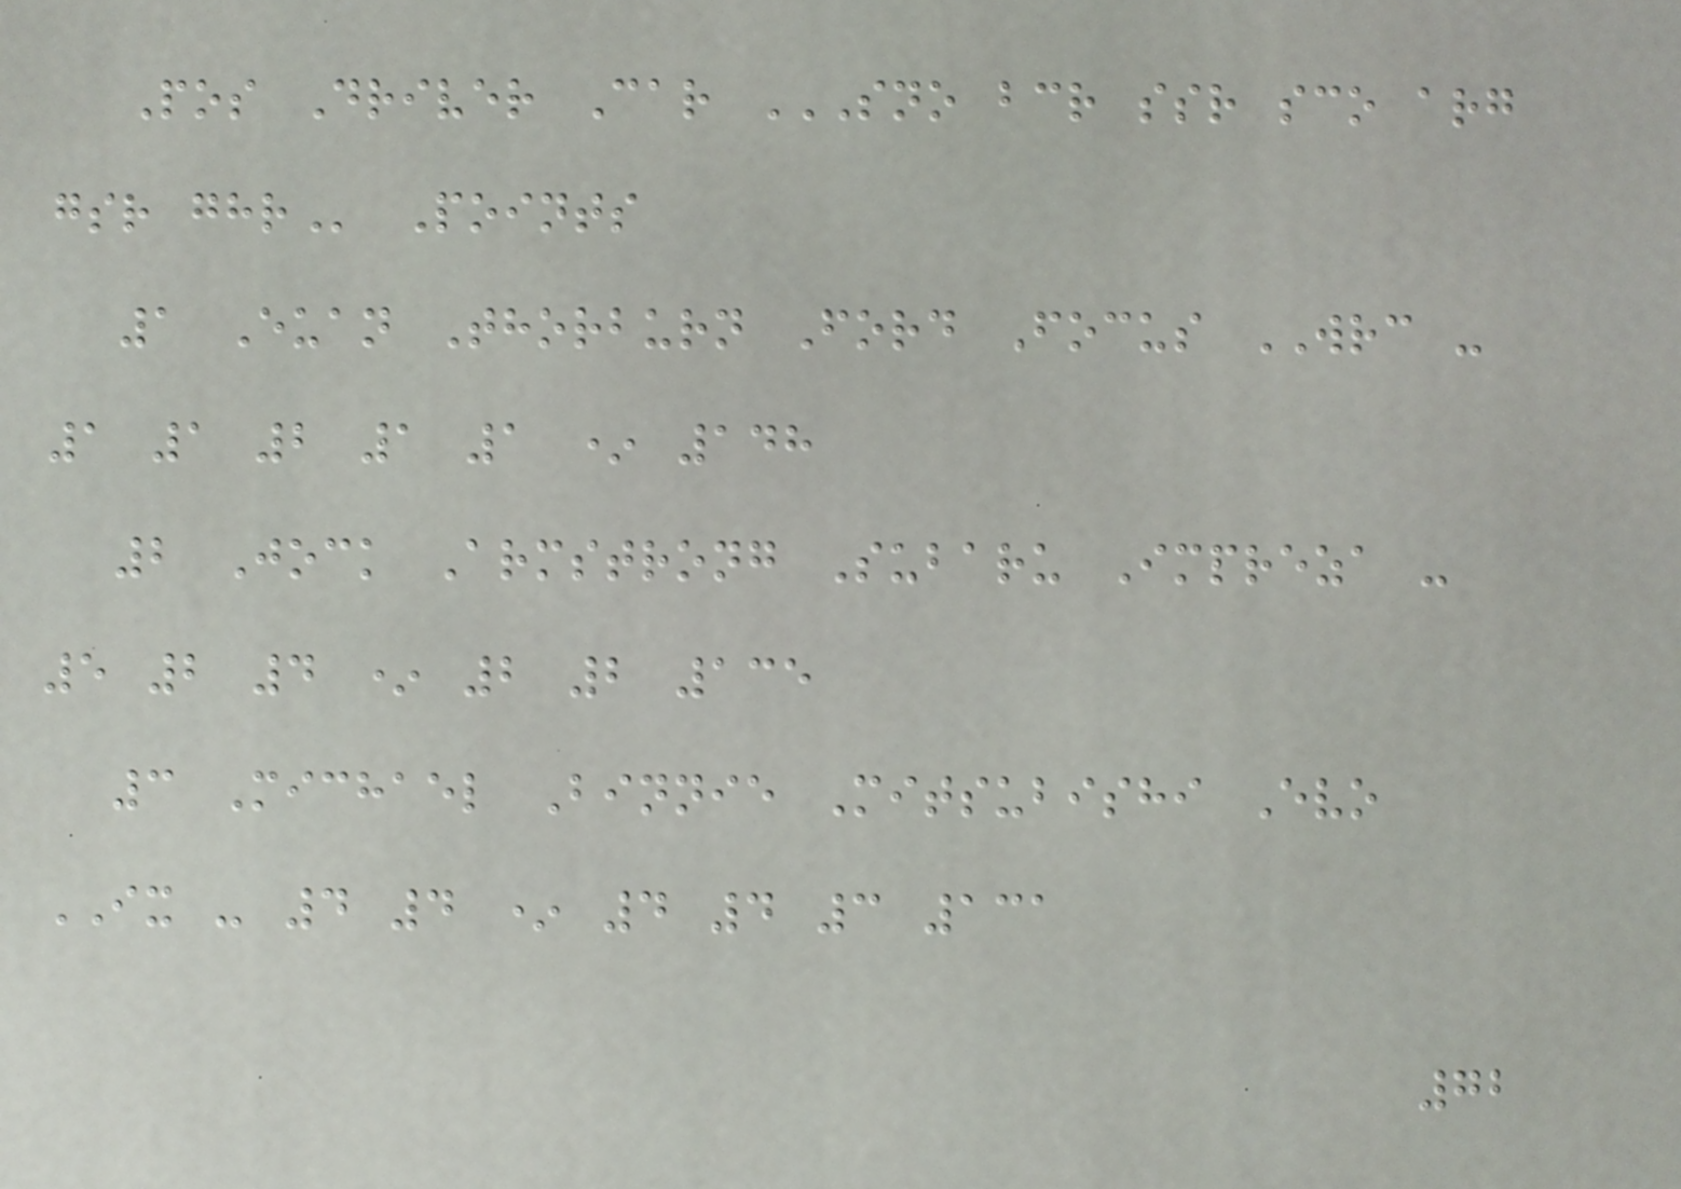Pos Driver Car SNO BCR SSR SCO ARG
GSR GHR Points
1 Euan Thorburn Ford Focus WRC -
1 1 2 1 1 * 148
2 Jock Armstrong Subaru Impreza -
5 2 4 * 2 2 135
3 Michael Binnie Mitsubishi Evo
IX - 4 4 * 4 4 3 131
72
